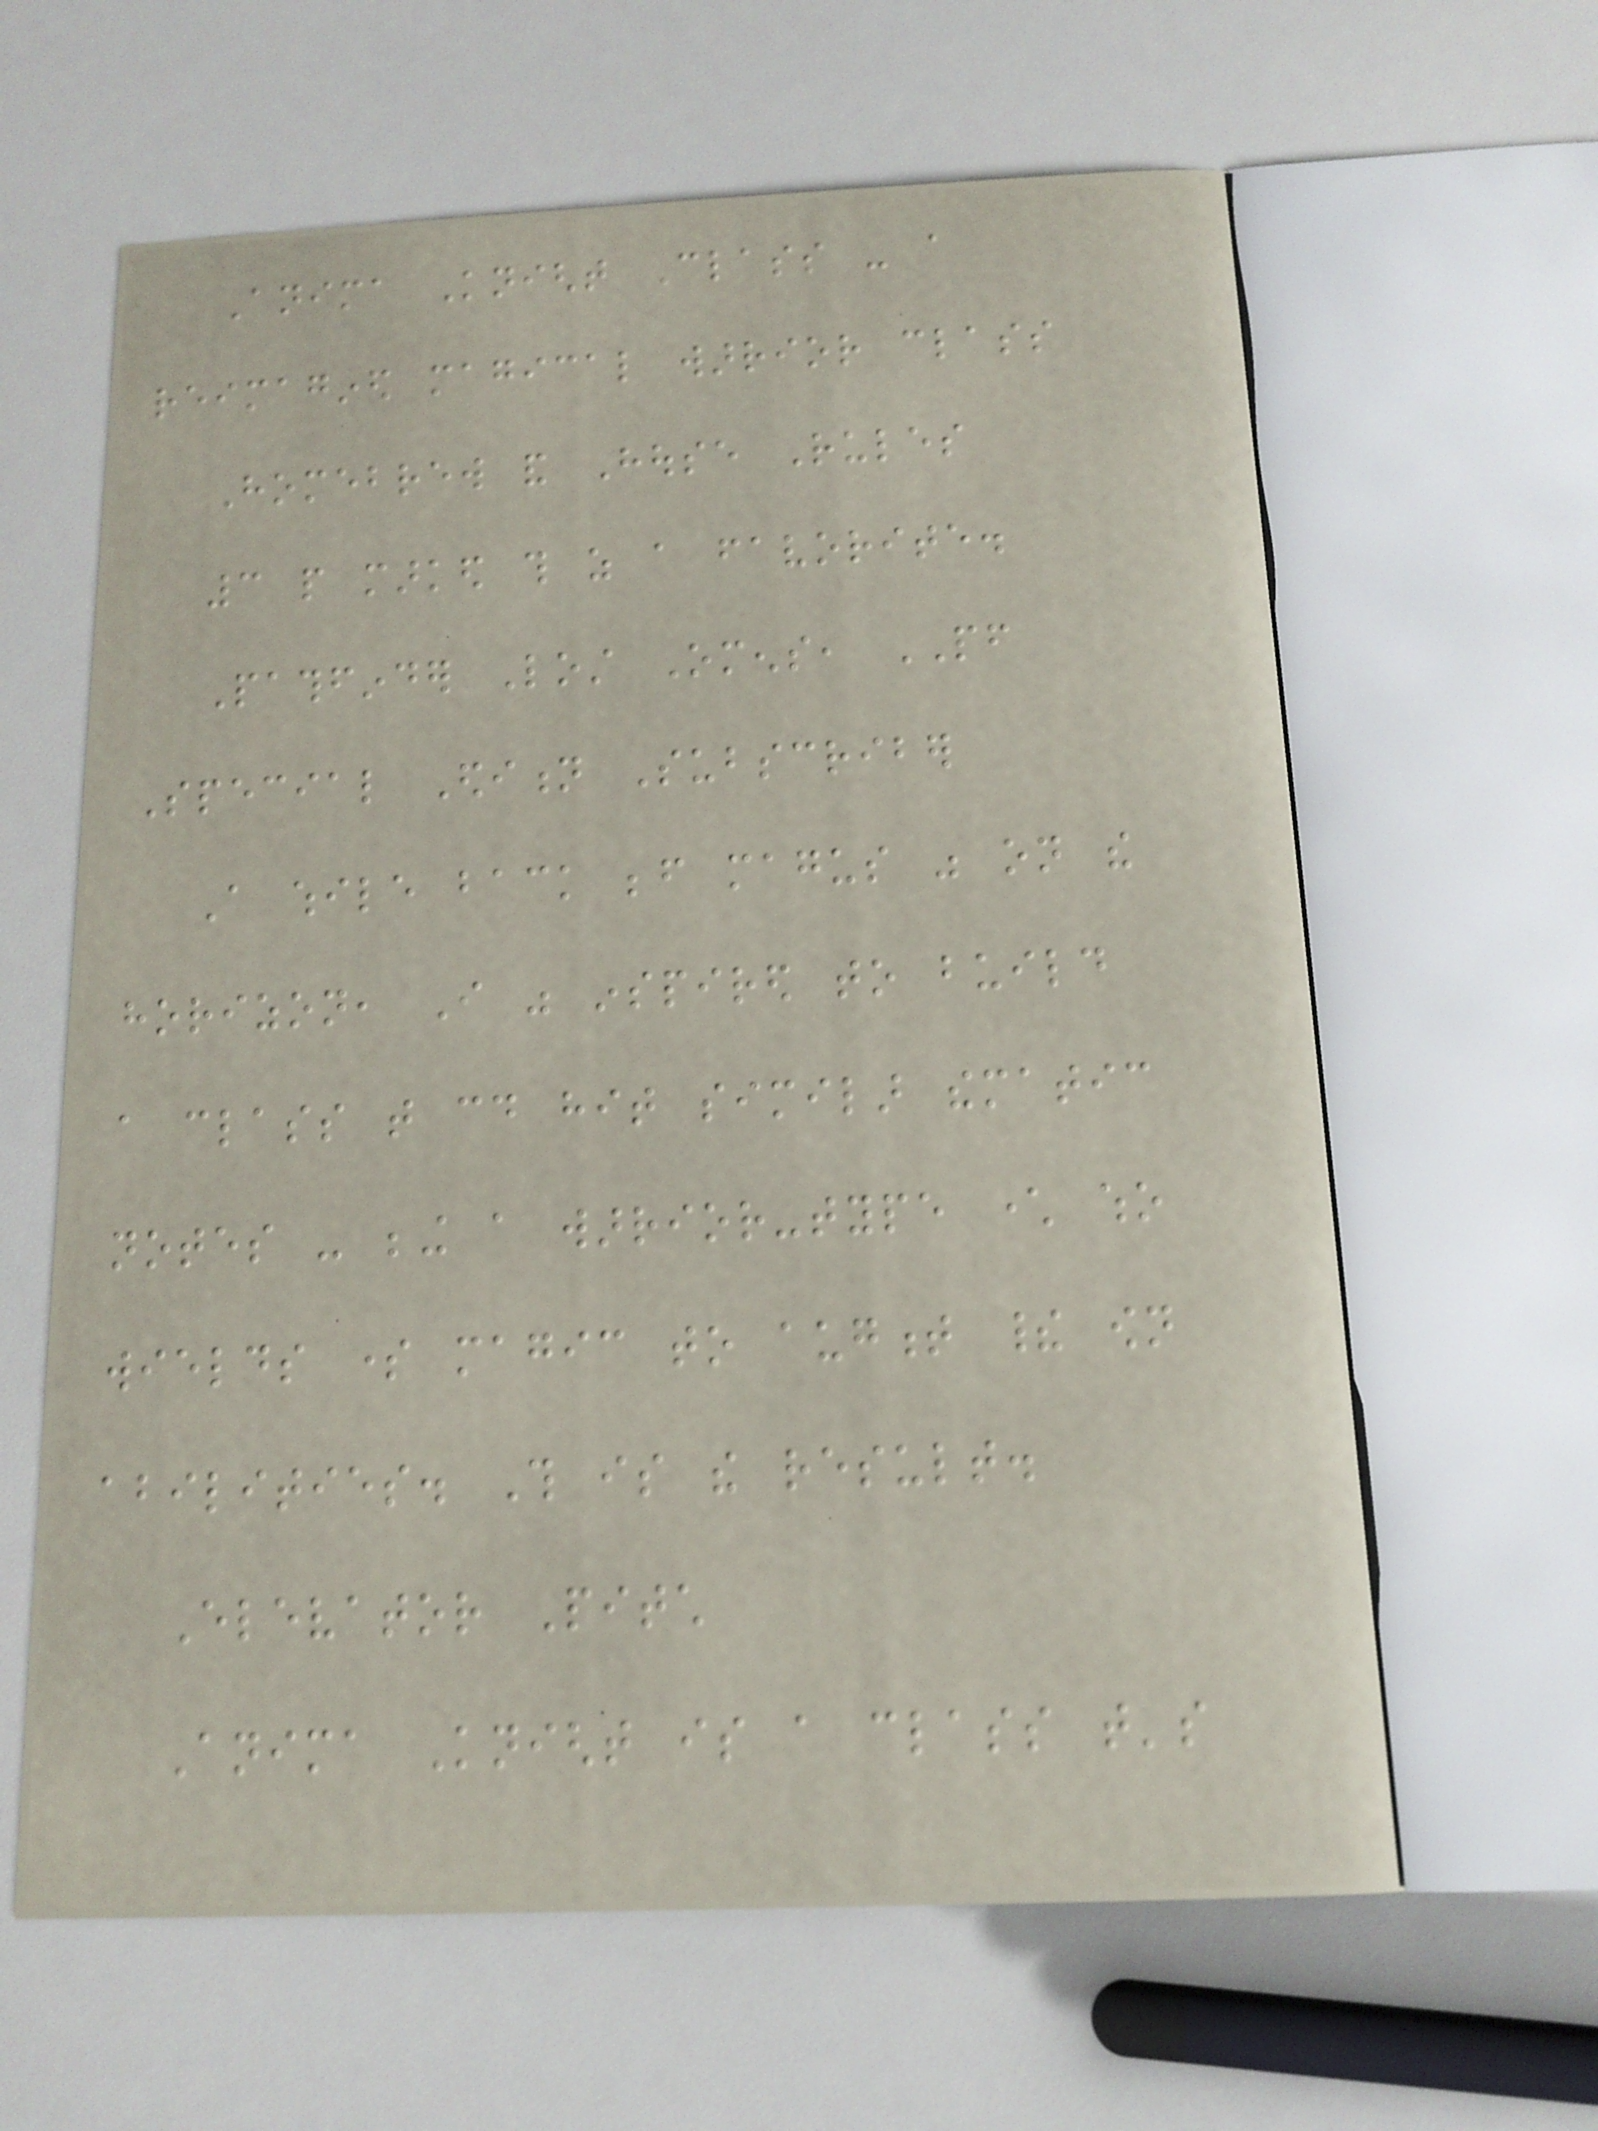Anima Knight Class - a
reimagined magical warrior class
Homebrew and House Rules
3 people marked this as a favorite.
Pathfinder Lost Omens, PF
Special Edition Subscriber
A while back before magus was on the
horizon, I was inspired to build
a class that could hit similar thematic
notes - being a warrior-type character who
wields some magic to augment their own
abilities. This is the result.
Elevator Pitch
Anima Knight is a class that's
